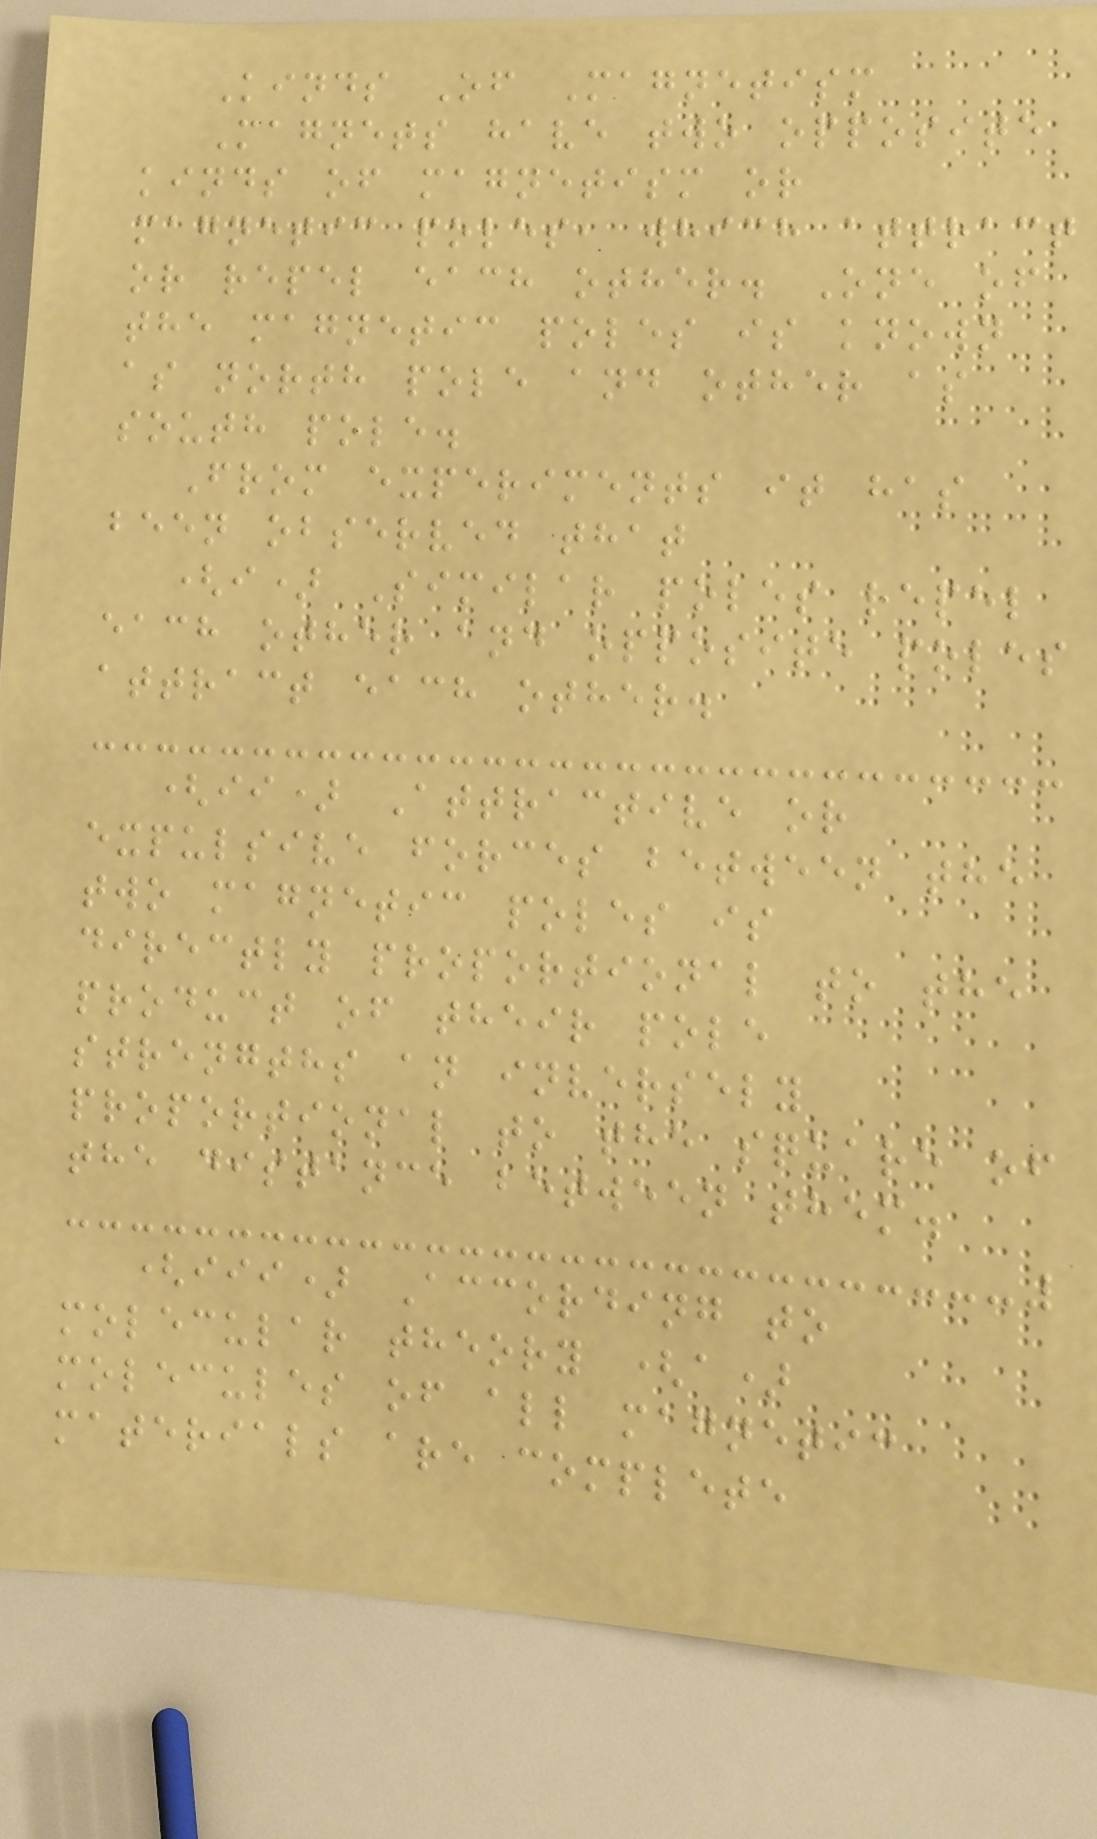Kinds Of Magnetism
Magnets have two opposite
kinds of magnetism or
magnetic poles, which attract
or repel each other. One of
the magnetic poles is known
as north pole and other as
south pole.
From experiments it has
been observed that
(i) Similar poles repel
each other and opposite poles
attract each other.
(ii) Attractive or
expulsive forces between the
two magnetic poles is
directly proportional to the
product of their pole
strengths an inversely
proportional to the square of
the distance between them.
(iii) According to
molecular theory (a)
molecules of all magnetic
materials are complete
